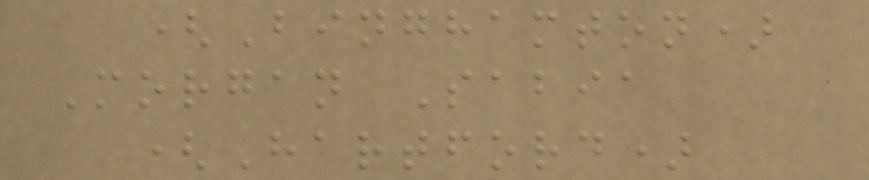(Binghamton)
Morgan Sabia
(Hartford)
